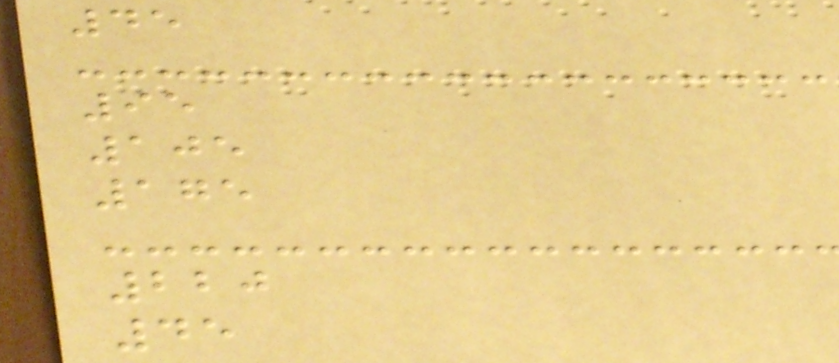45
95
105
175
220
45
